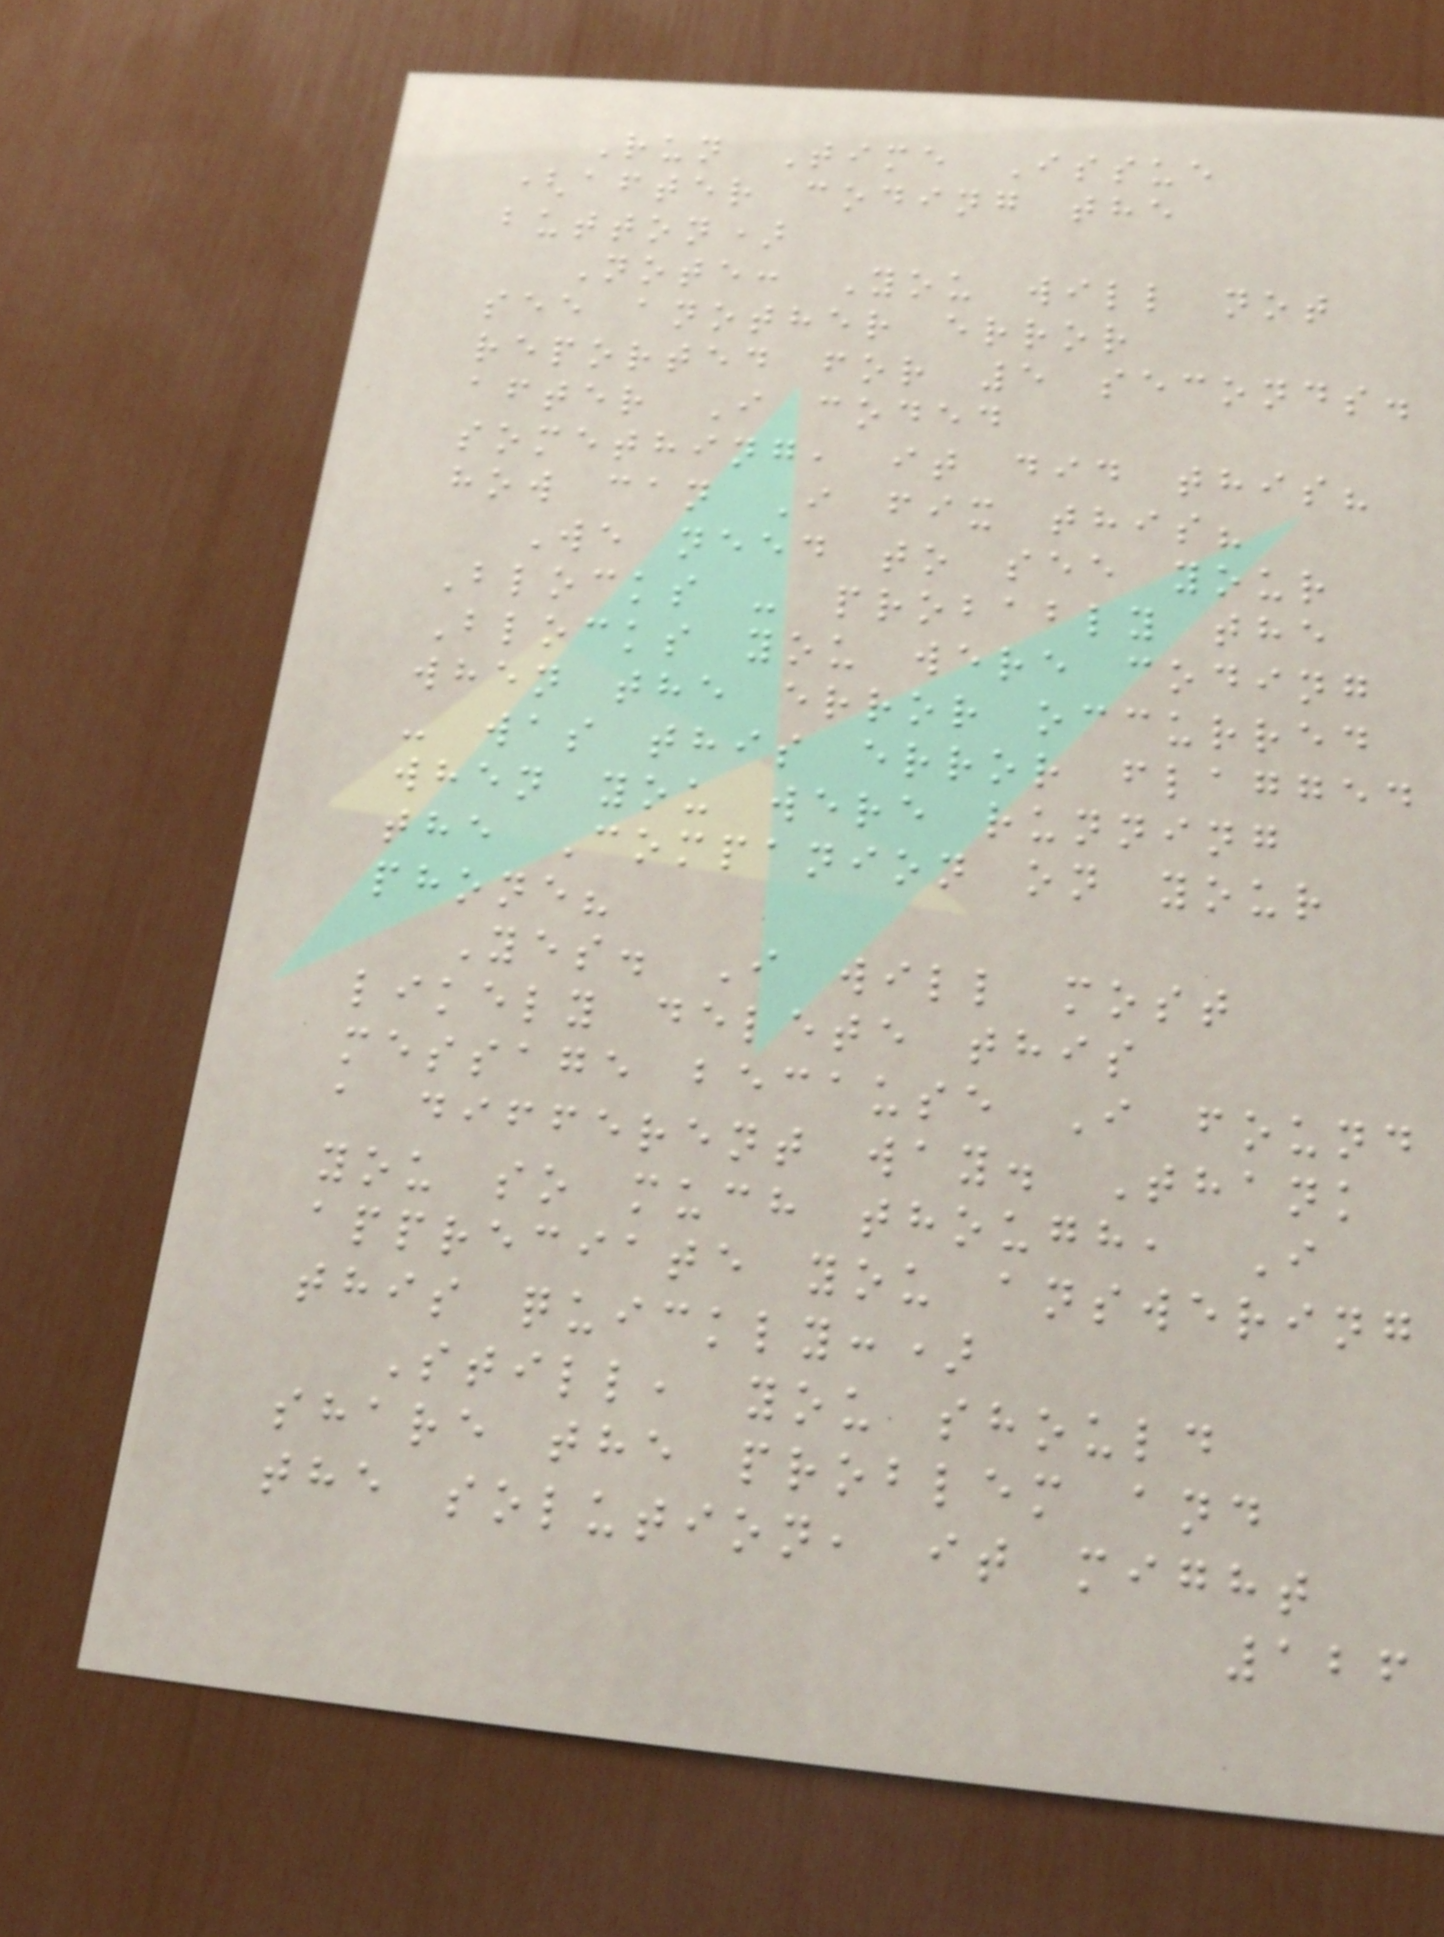Run Time Issue
(after coding the
button)
Note: You will not
see another error
reported for 5 seconds.
after I coded
something, it did this?
how can I fix this?
We need to see your
Blocks - probably the
Blocks you were coding
when the error occurred
- was this error flagged
when you were running
the Companion on your
phone?
Yes. I will most
likely delete this
message because I found
a different way. Thank
you so much though, I
appreciate you answering
this quickly:)
Still, you should
share the problem and
the solution, it might
126
